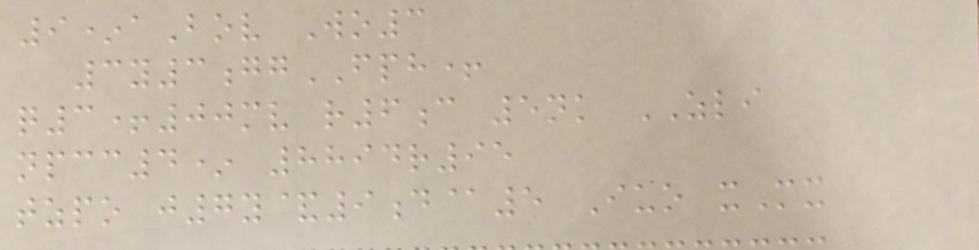9*aBov Wo3
3y3ggFPH+
q3+00mv r6c 5nk ZLI
npcc4* 8894r95
tzpo j7y&9d@5 Iuo xMx
